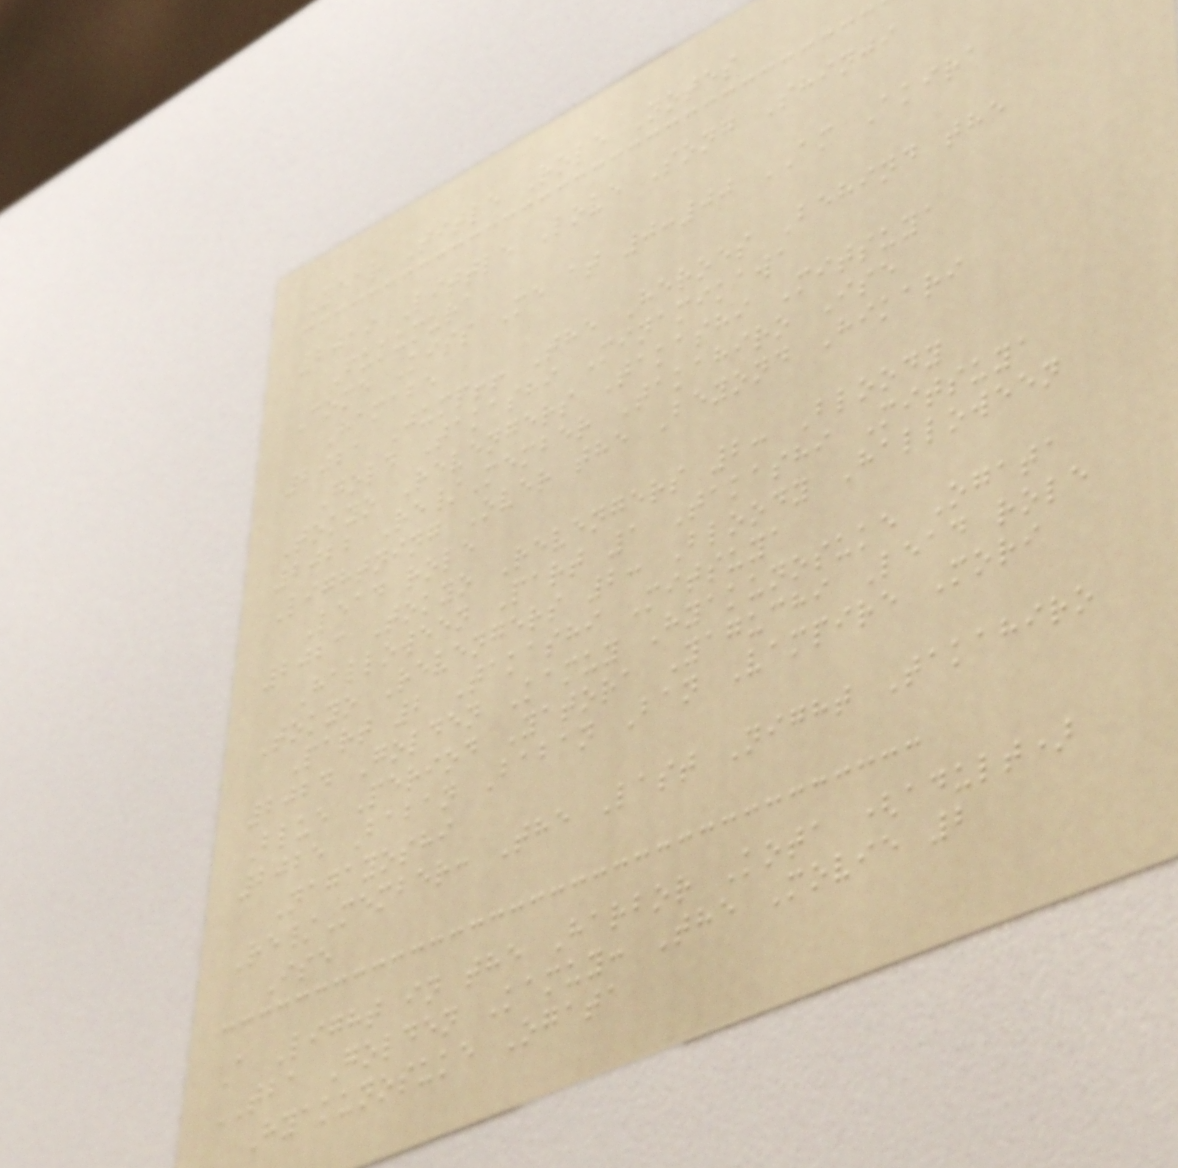Year Title Role Notes
2019 Little Love Song Shinji
Fukumura
Come Kiss Me at 0:00 AM Akira
Hamabe
2021 Jump!! The Heroes Behind the
Gold Takashi Minamikawa
Tokyo Revengers Takashi Mitsuya
2022 Re/Member Takahiro Ise
Lightning Over the Beyond Hikari
Lead role
2023 Tokyo Revengers 2: Bloody
Halloween Part 1 Takashi Mitsuya
Tokyo Revengers 2: Bloody Halloween
Part 2 Takashi Mitsuya
2024 Golden Kamuy Hyakunosuke Ogata
Blue Period Yatora Yaguchi Lead role
2025 Baban Baban Ban Vampire Mori
Nagayoshi
Re/Member: The Last Night Takahiro
Ise
A Light in the Harbor Kota (adult)
TBA Golden Kamuy: The Movie 2
Hyakunosuke Ogata
